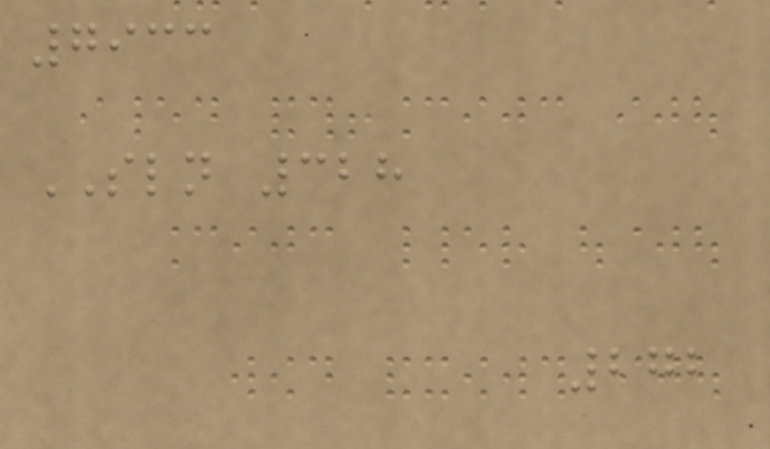7933
SLN 328
272
